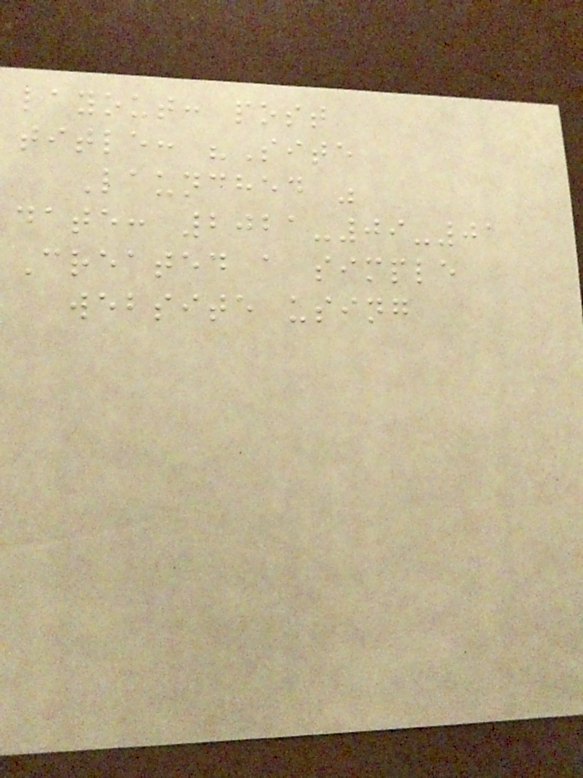layout: post
title: "Site
Launched "
date: 2021-09-01
Created a simple
website using
